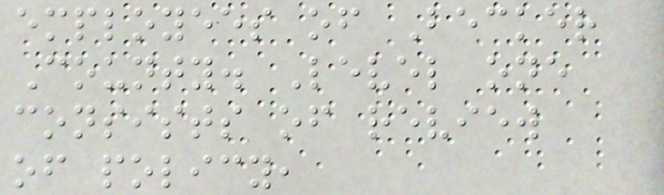employees of Becker
County. Level one
consists of review
of policy,
